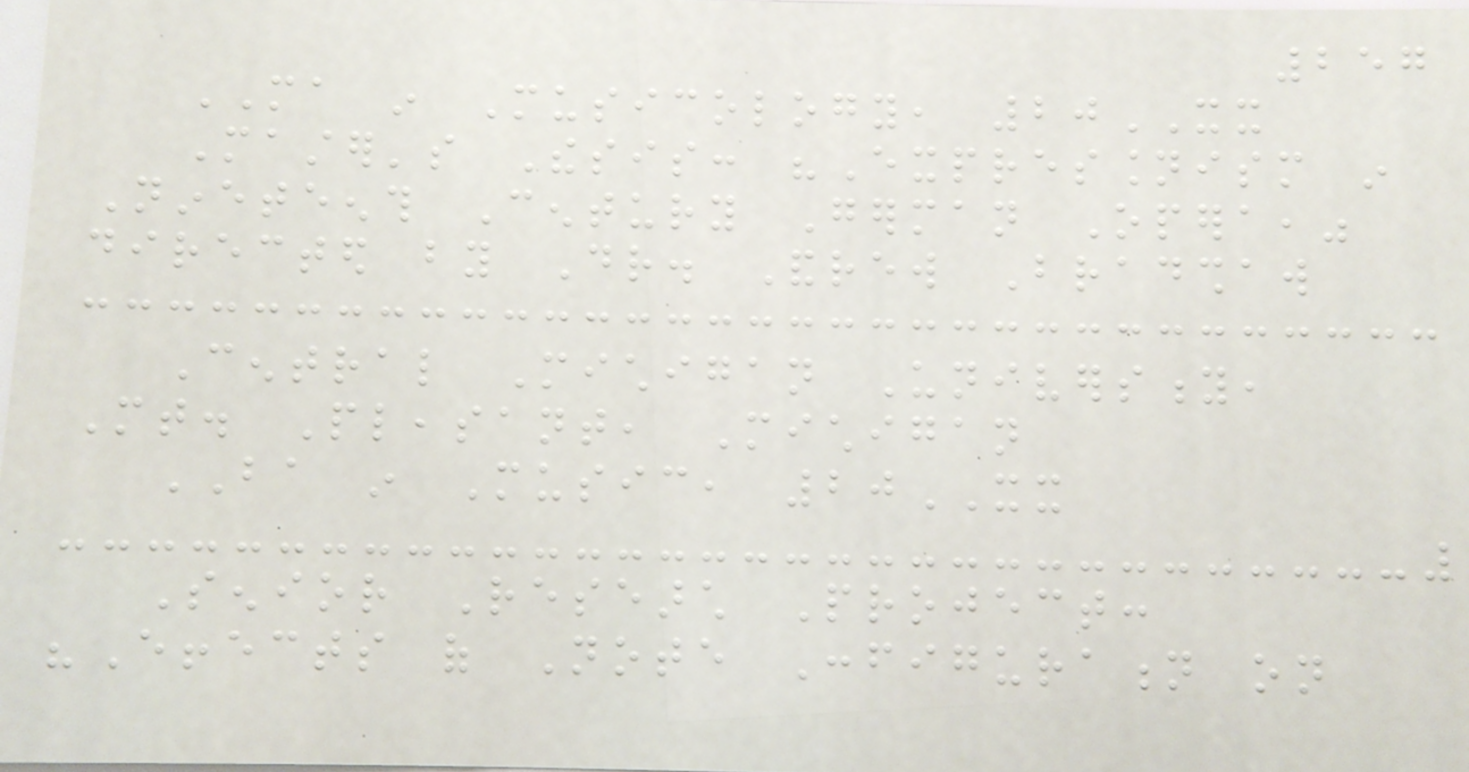257
MA in Musicology, 20XX
Master's Thesis: "Expressionism in
Nineteenth Century German Opera,"
directed by Dr. Andrew Bradshaw
Central Michigan University,
Mt. Pleasant, Michigan
BA in Music, 20XX
Senior Research Project:
"Effects of Note Configuration on
